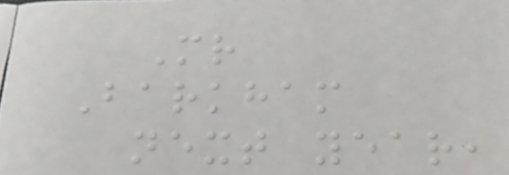Mr
Barkham
next year,
